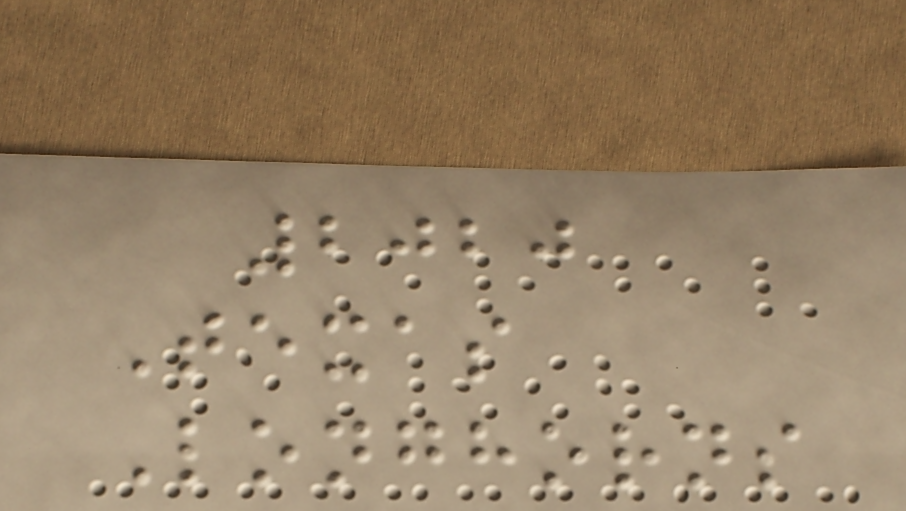2020
Texas
Longhorns
